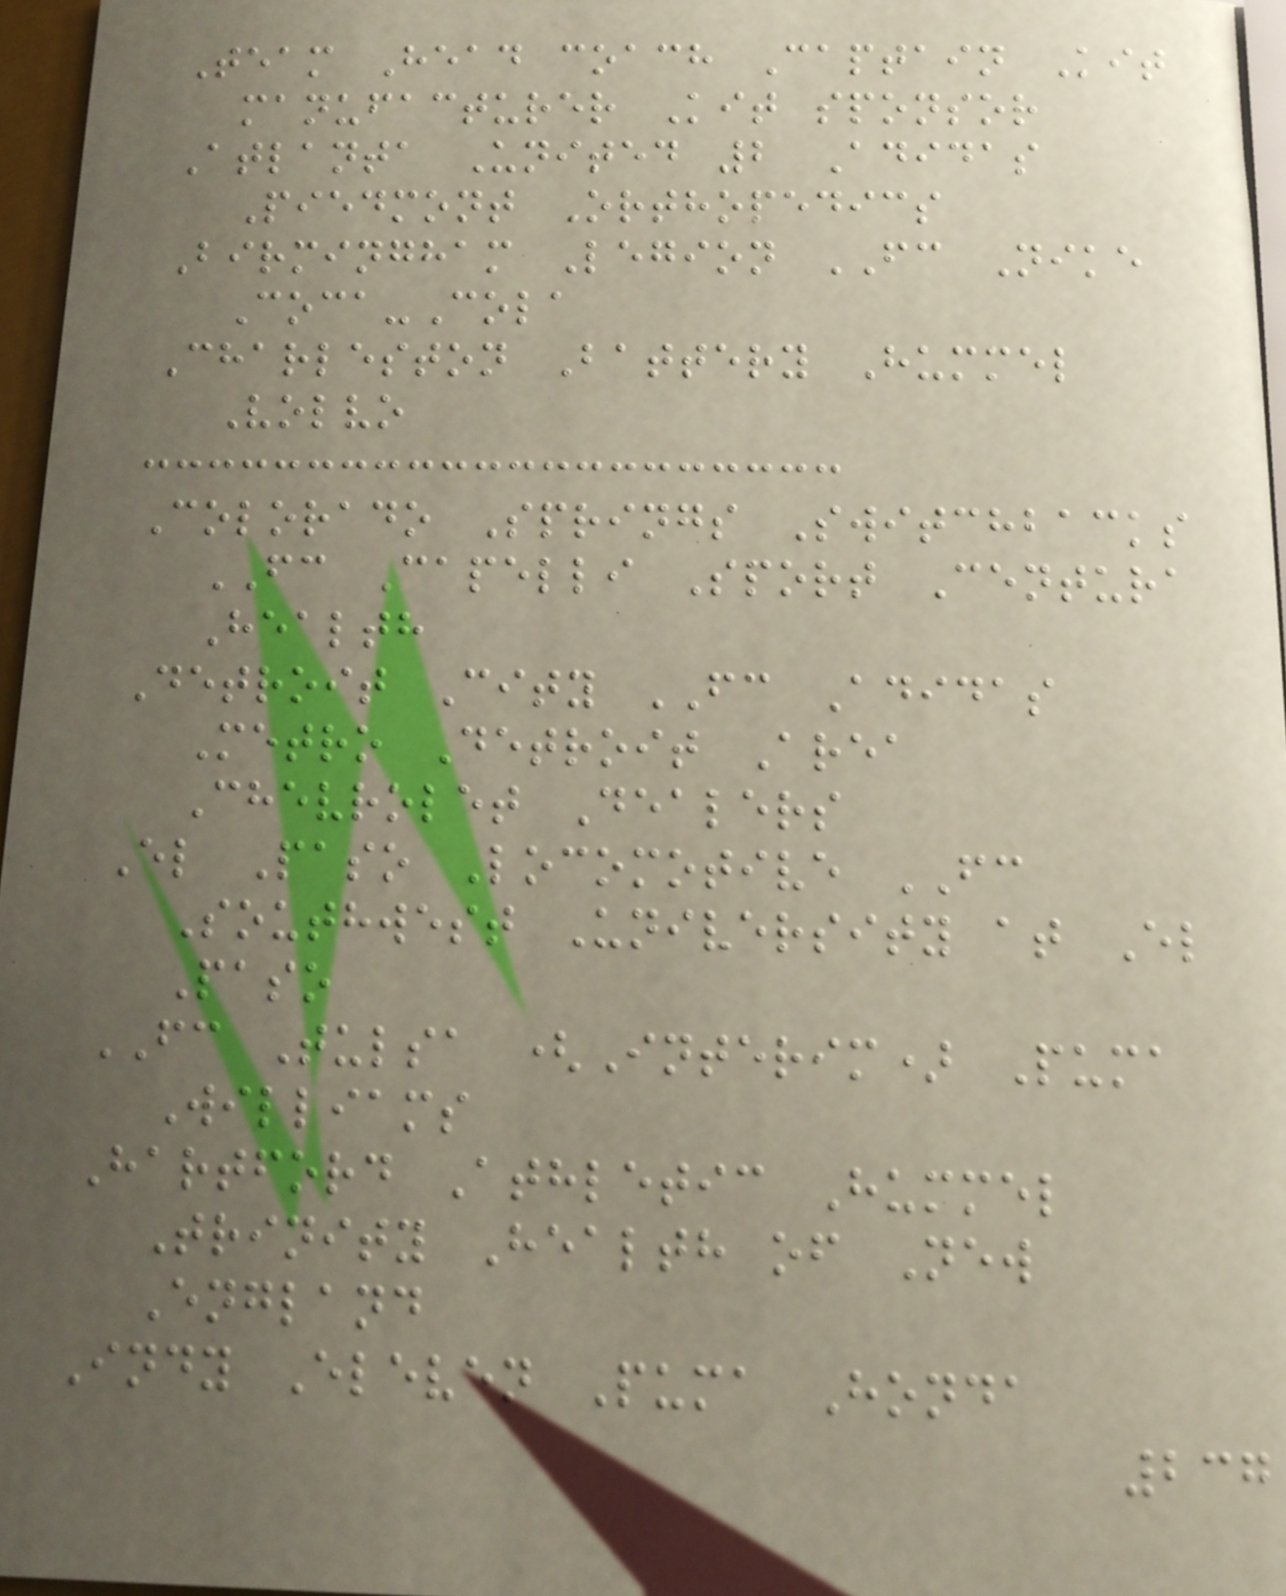Team Head coach Captain Kit
manufacturer Kit sponsor
Atlanta United 2 Adidas
Piedmont Orthopedics
Birmingham Legion FC Nike
Coca-Cola
Charleston Battery Hummel
Volvo
Colorado Springs Switchbacks
FC Capelli Sport Centura
Health
Detroit City FC Adidas
Metro Detroit Area
Chevrolet Dealers
El Paso Locomotive FC
Southwest University at El
Paso
FC Tulsa (Interim) Puma
Williams
Hartford Athletic Hummel
Trinity Health of New
England
Indy Eleven Puma Honda
237
